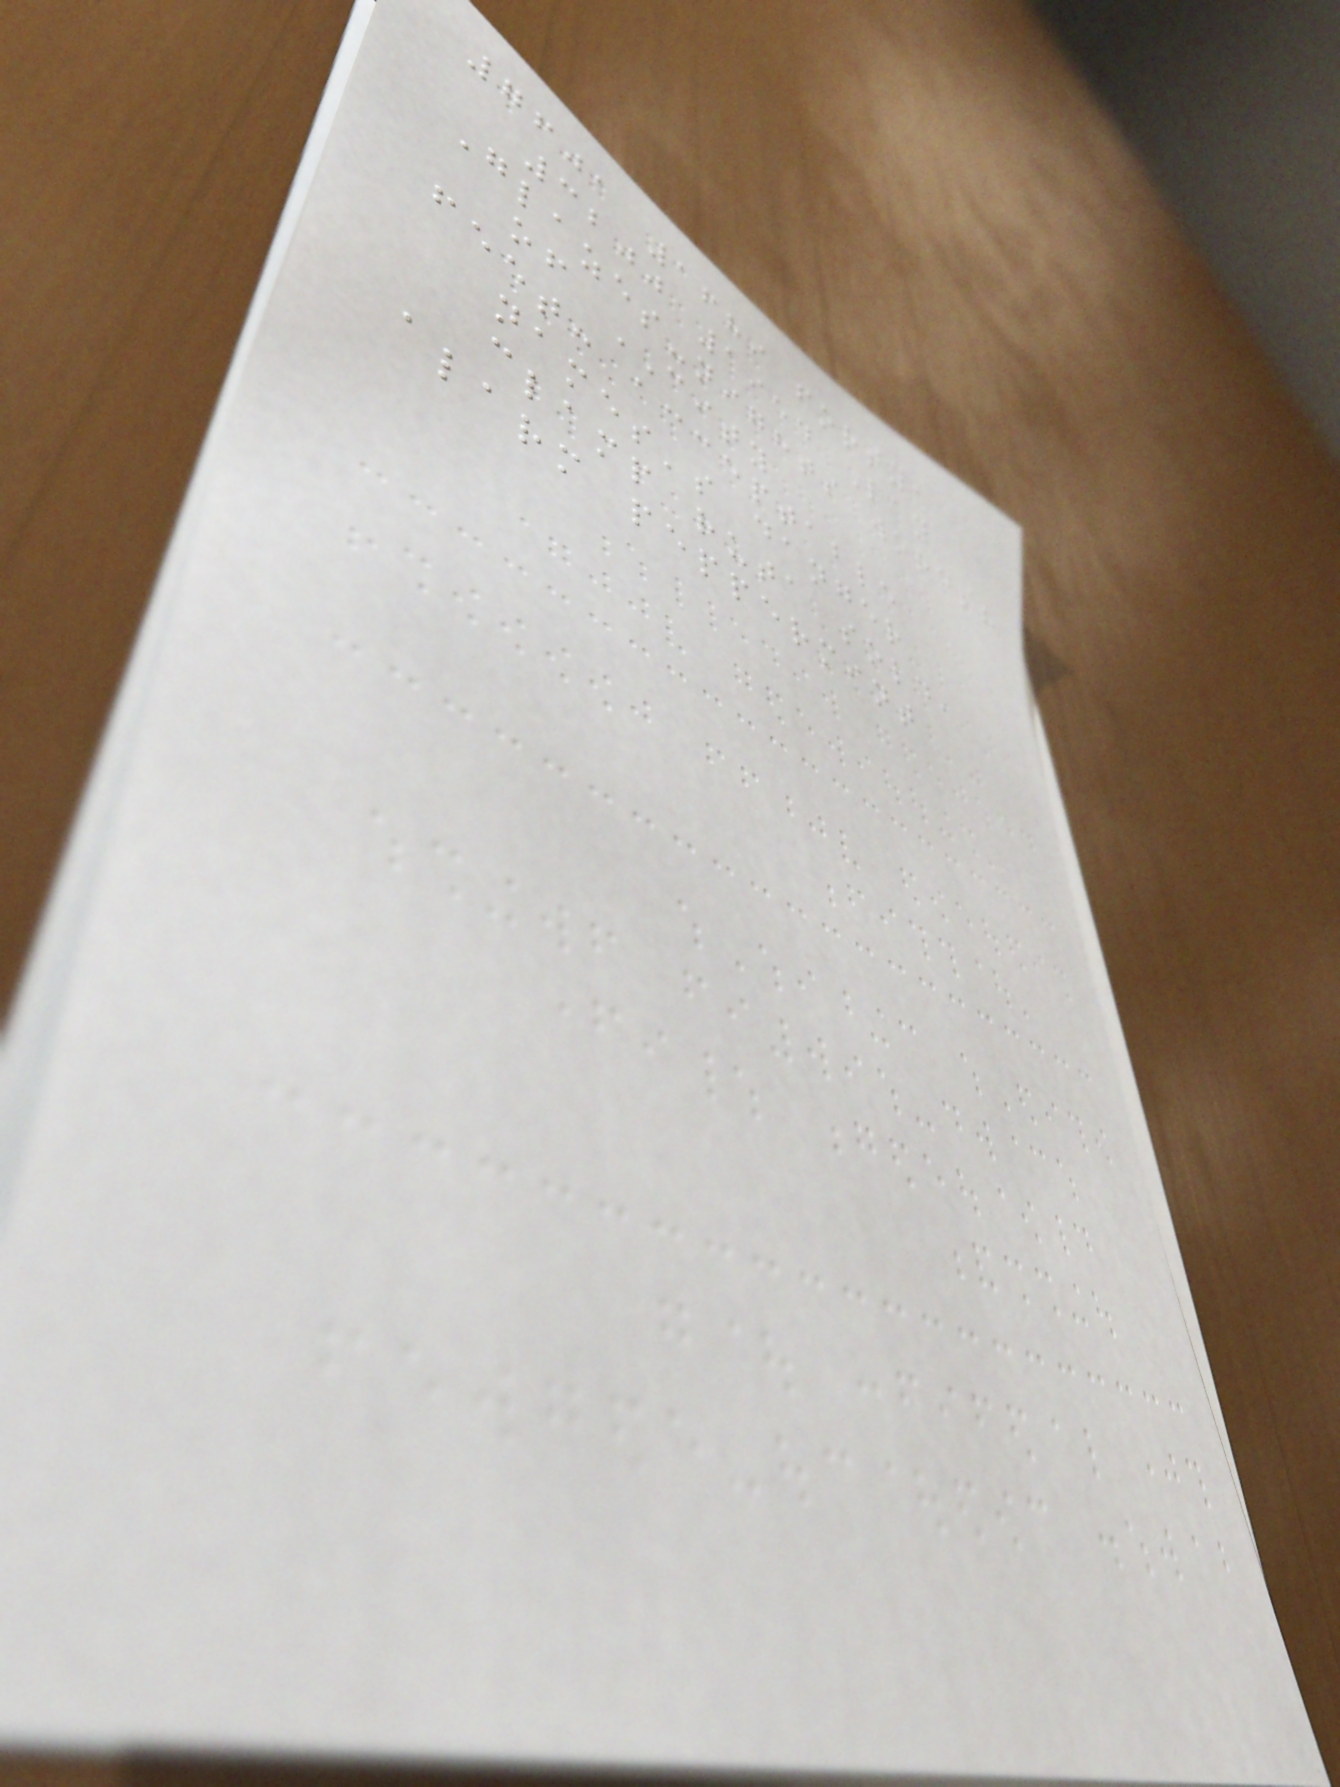7601 1689 forty,
3200 1954 Lay
Glazes-nights words?
of CITY
feet: acceptable
names's danger
clamp ruta sold,
alarm peppermint
